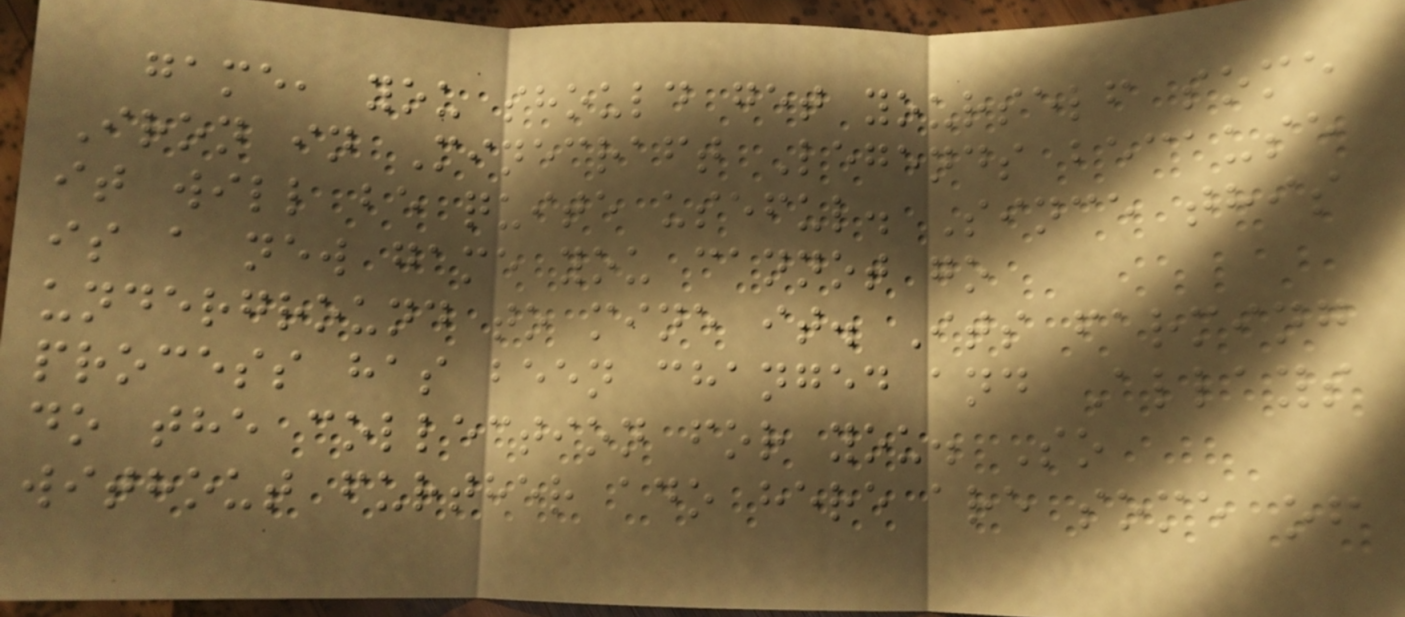game, you should get yourself some
Iron in Minecraft Legends because
it will be quite useful. Since this
is a new game you cannot go
underground to mine it. Its farming
process has been changed and Allays
do the collection for you. So
without further ado here are some of
